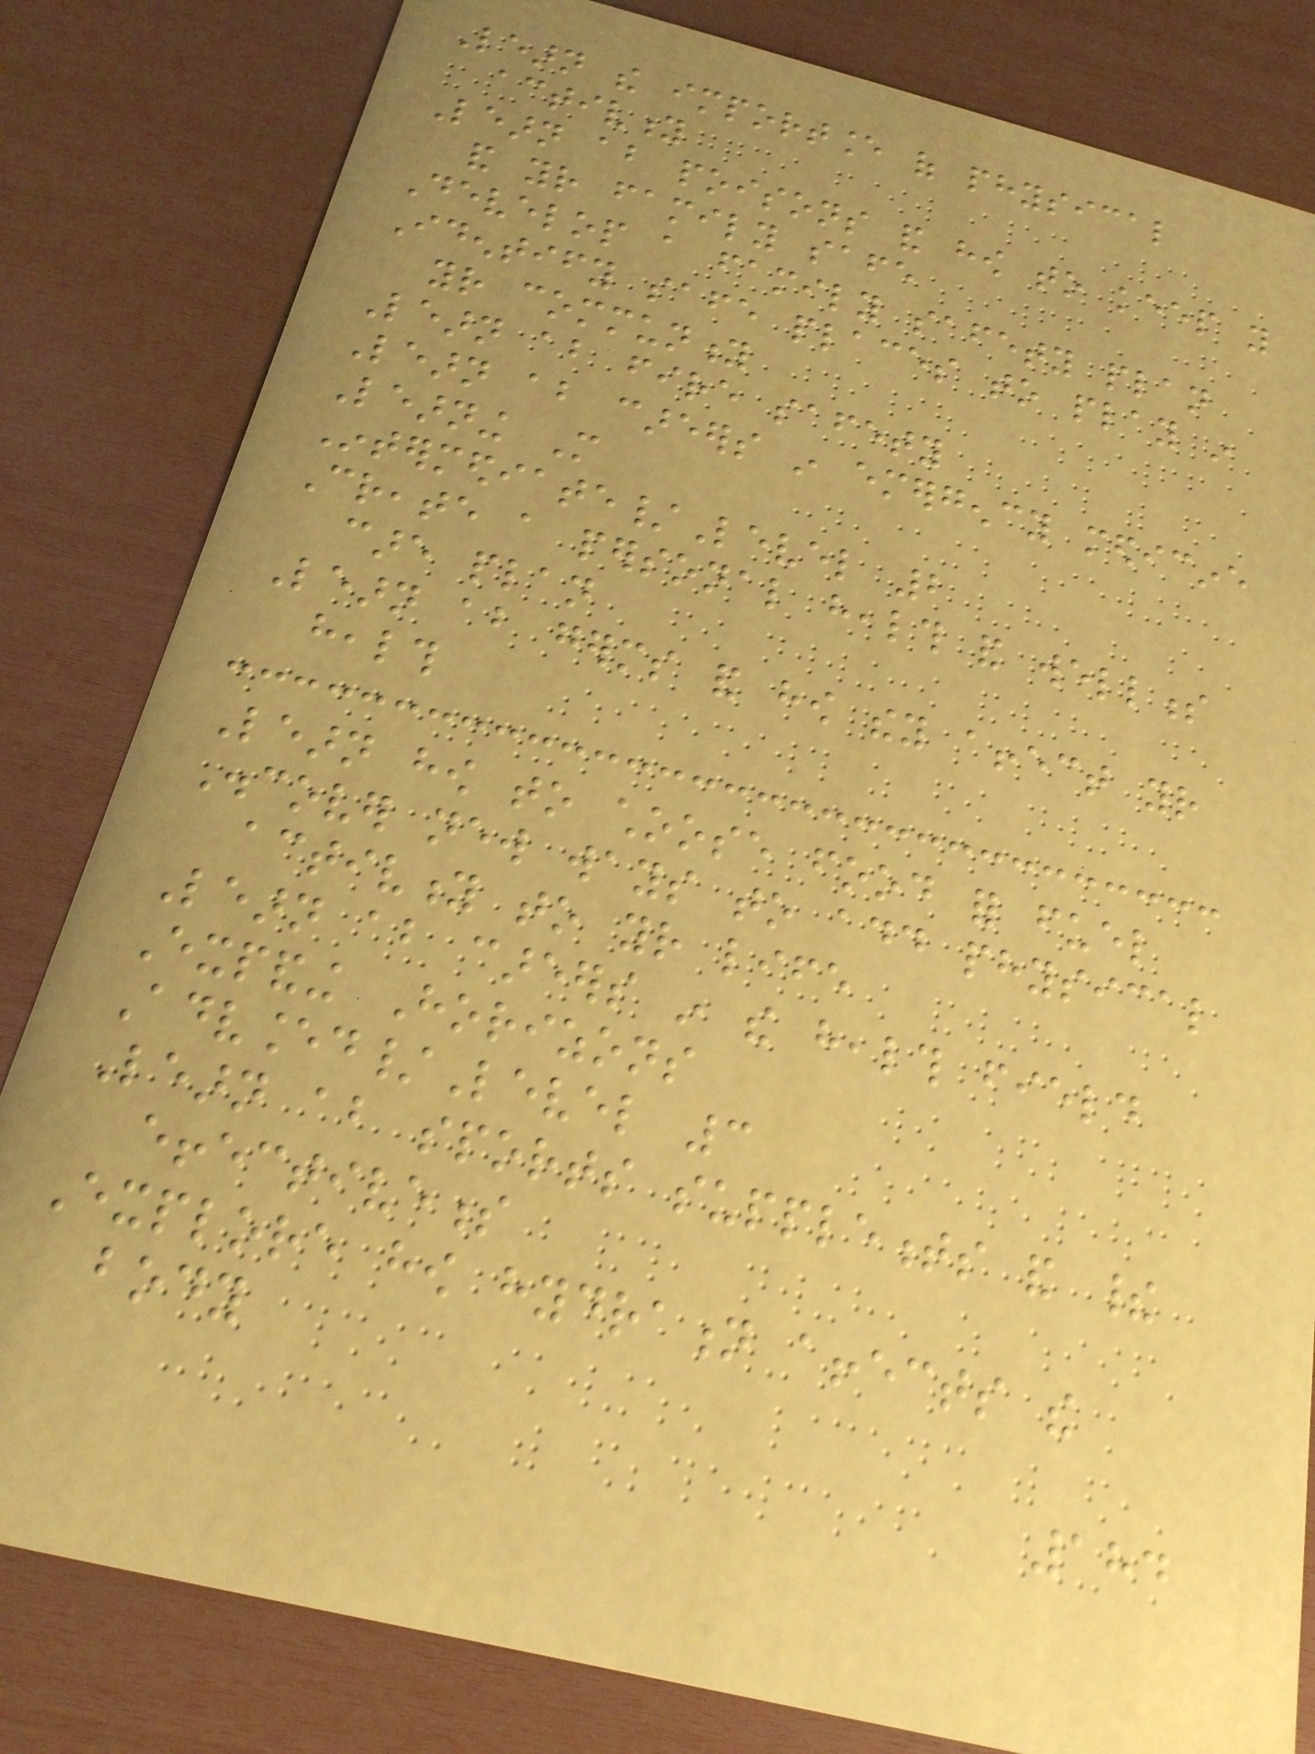Learn the importance of physical
activity
Learn about poisons and how to keep you
and your family safe
Develop a family safety plan
Identify safe places to play in
your community
Learn about fire safety
Learn about careers in emergency medicine
Learning More
Intermediate/Level 2
Create a personal health and wellness
care plan
Learn about germs and how they affect your
health
Learn how to choose food for fuel
Discover new ways to add physical
activity to your life
Learn about careers in the health field
Expanding Horizons
Advanced/Level 3
Learn about sports supplements and their
effectiveness
Explore how hydration affects the
body
184
